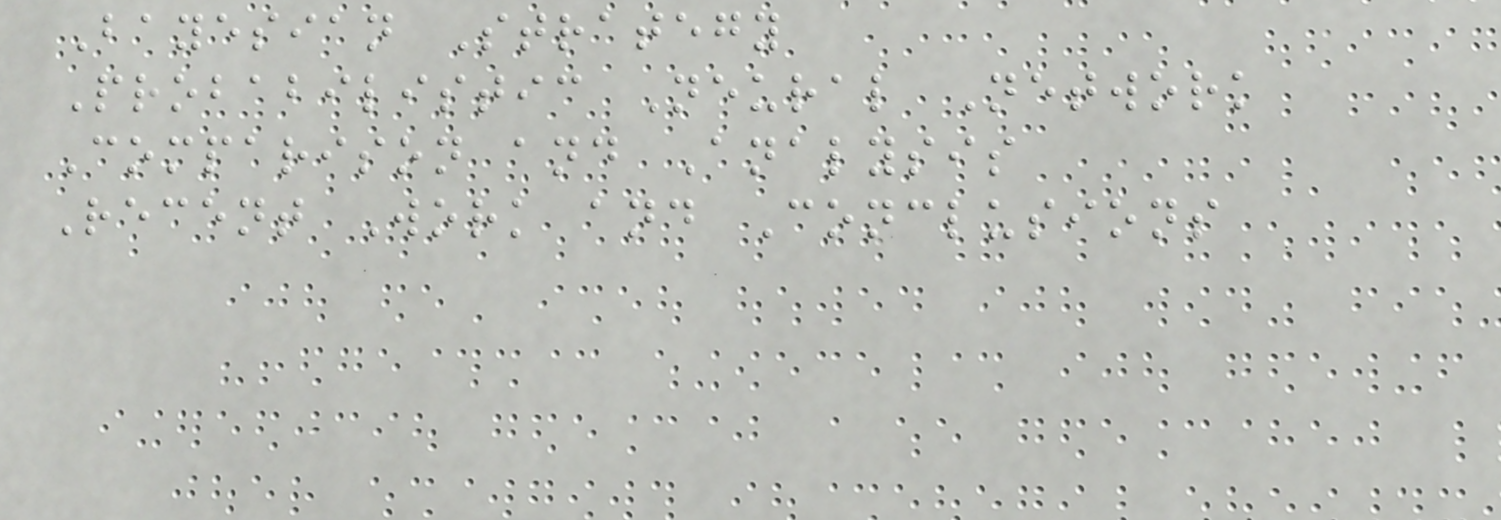Bayesian Strategy
Probabilistic Neural Network
Comparison and Analysis
Recent Work and Conclusions
